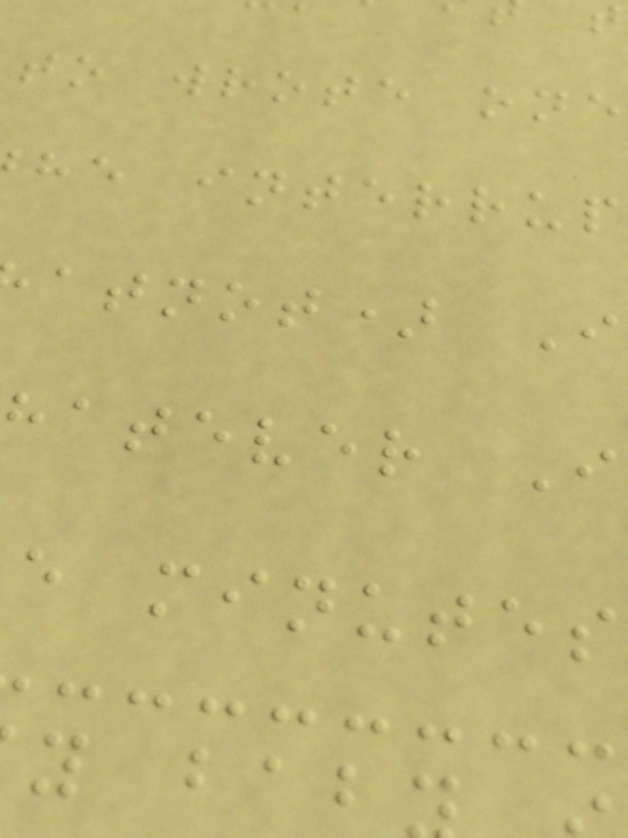to wrote one
he interrup
atnot) I
atever I
e minutes
y bab
